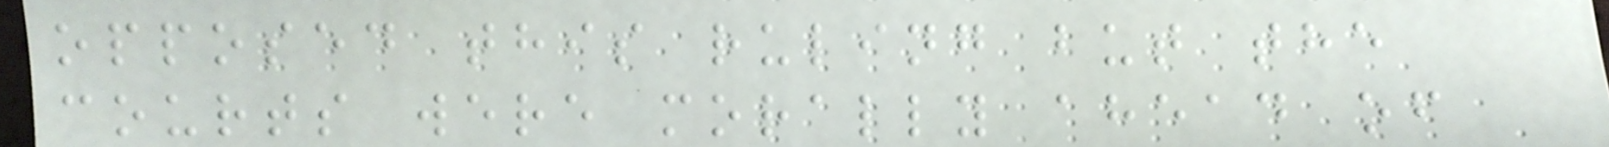opposed this ruling but the
courts were morally ahead of
